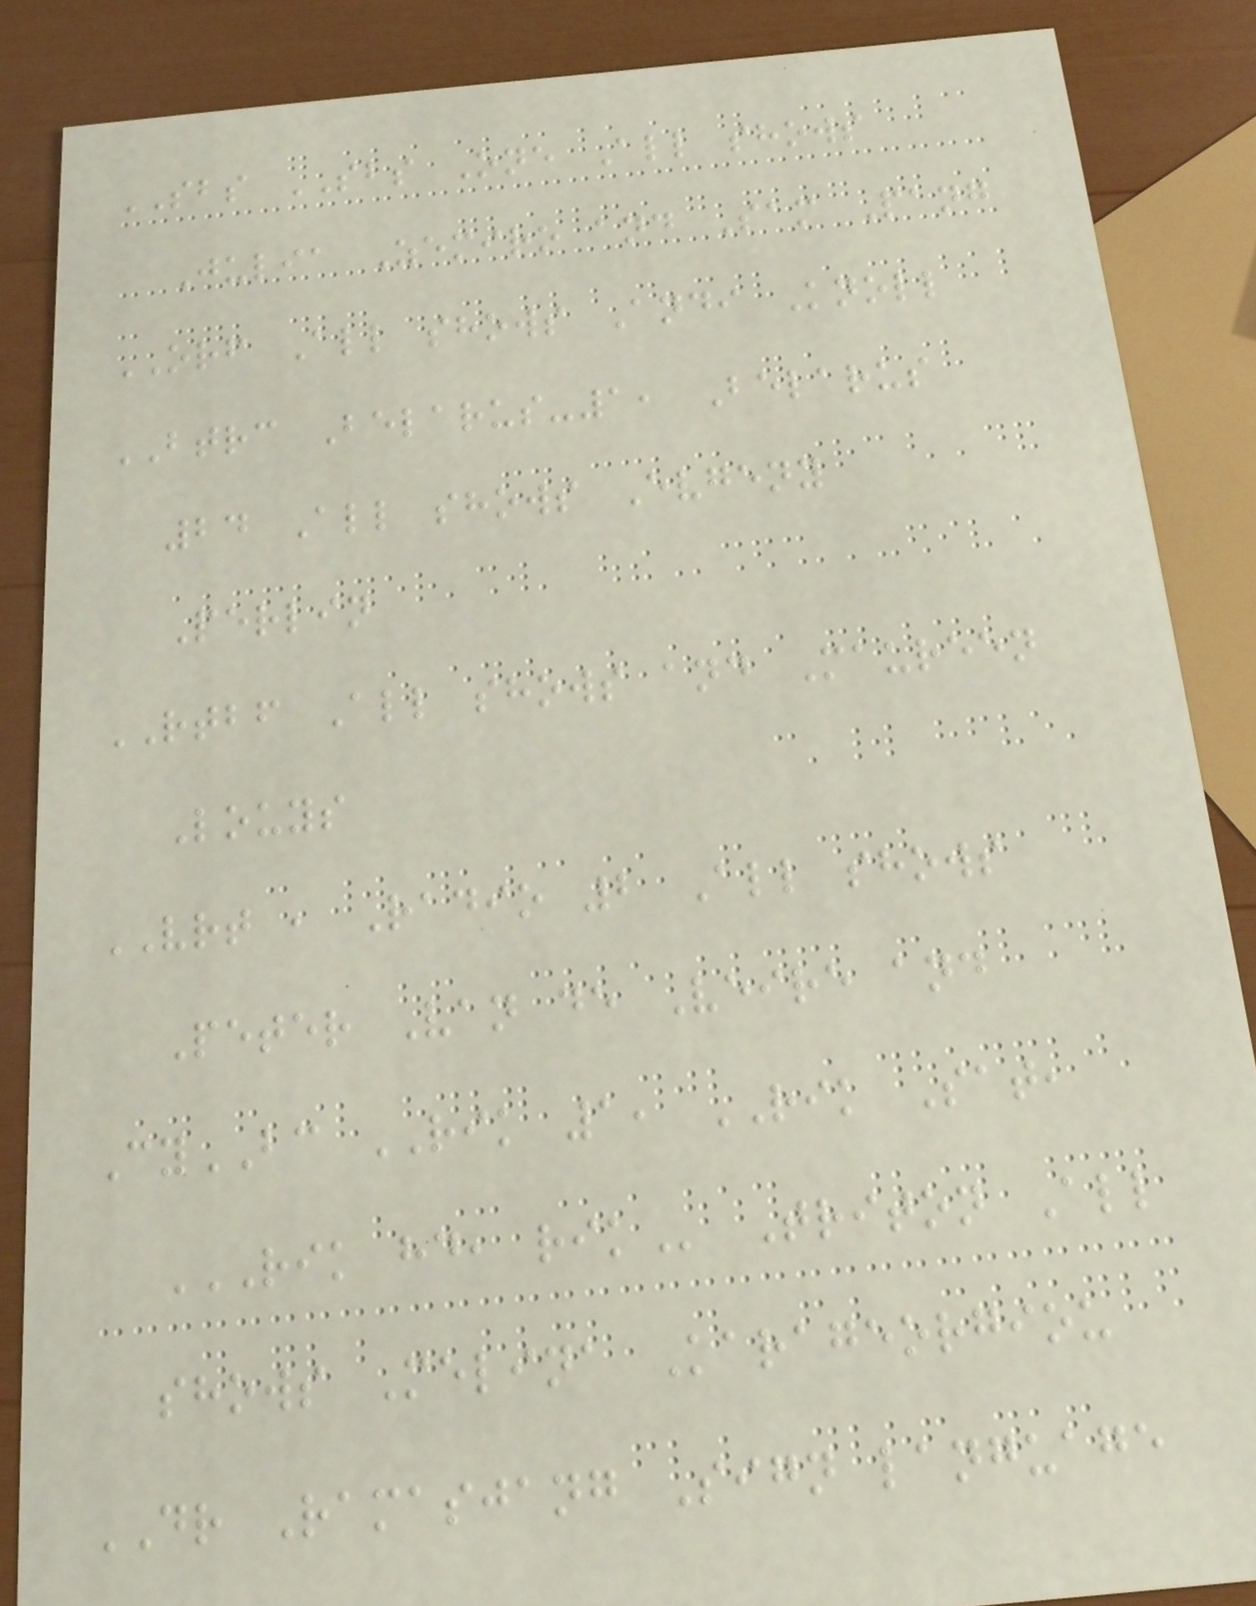SBS SBS One All shows
Julia Zemiro and Sam Pang
ORF All shows Andi Knoll
BTRC Belarus-1, Belarus
24 All shows Evgeny
Perlin
RTBF All shows and Maureen
Louys
VRT , Radio 2 All shows
Peter Van de Veire and
CyBC RIK 1, RIK Sat,
RIK HD, RIK Triton All
shows Melina Karageorgiou
DR Ramasjang Sign language
